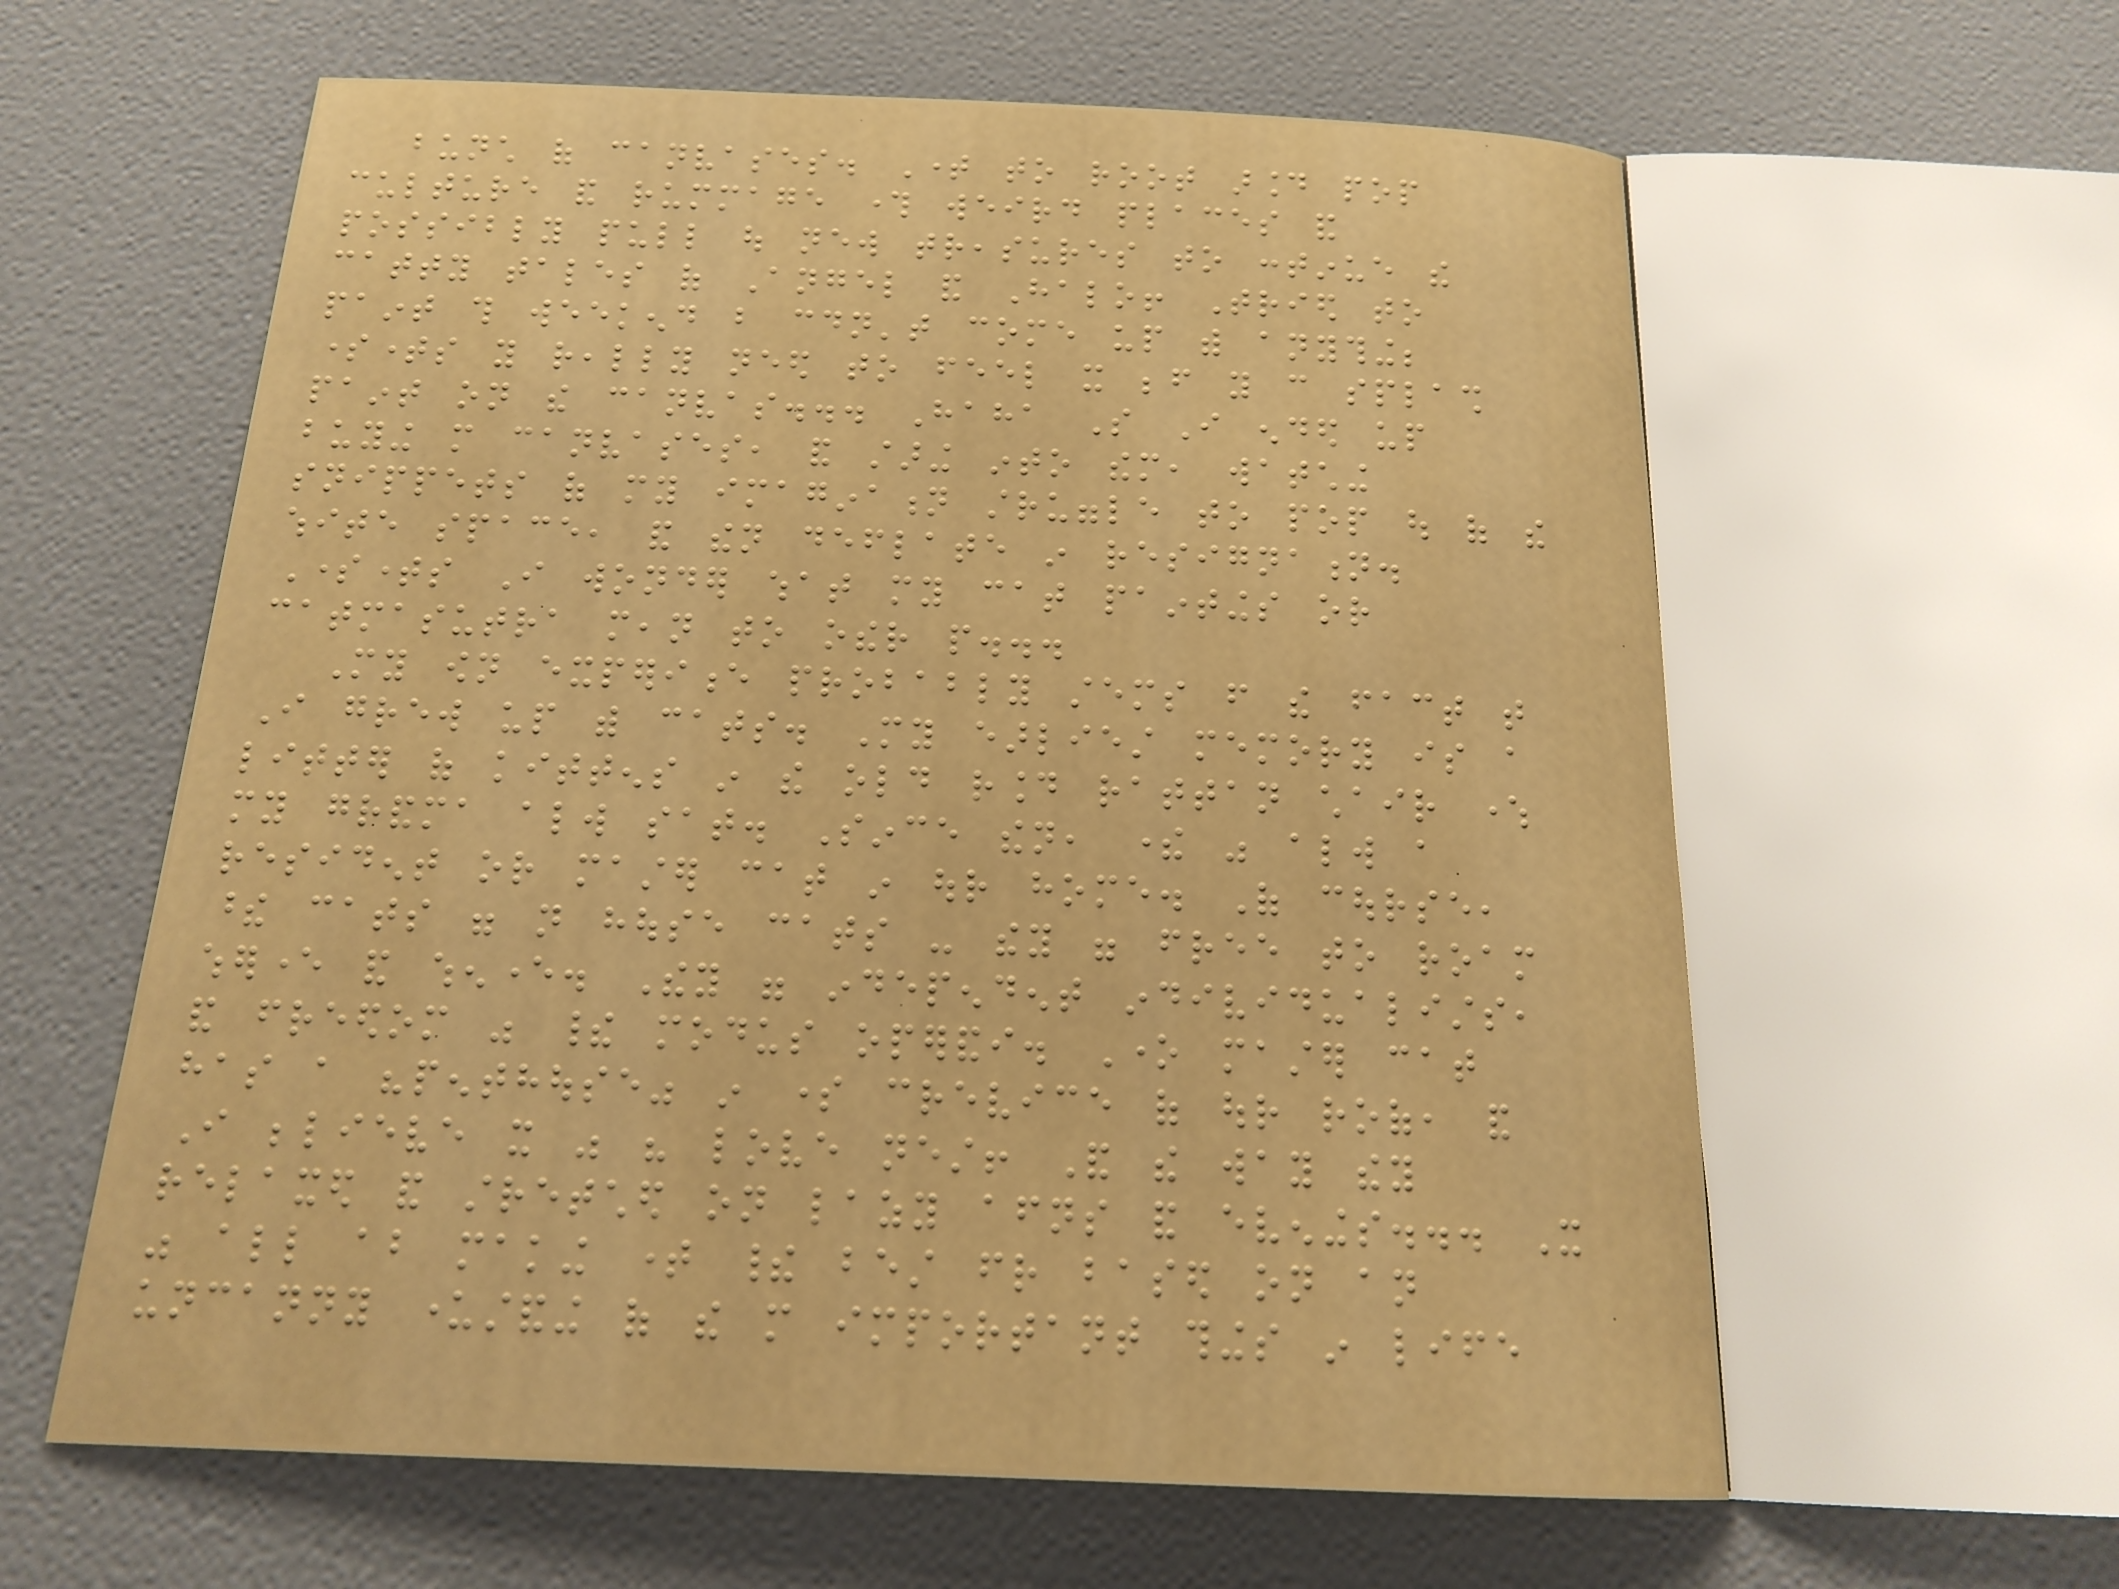bunch of canvases. Time to root around pop
culture and rummage through weird places and
possibly pull out new treasures to continue the
catty tales of Angel and Halo! Tried to
paint this weekend but couldn't come up with anything;
sometimes you really need to feel it before you can splash
paint on the canvas... Haha So I ended up
buying more canvases, and staring into them, watching
snippets of my imagination struggle to pop out of the
white space, and then deflate in resignation.
Sometimes I wonder what my cat paintings or
catmasutra mean to other people...
My own experience probably stems from the fact that
I grew up with cats. My earliest memory is a
litter of kittens in the old round rattan chair where
my grandma always sat. Since then, there was always a
resident or master cat in our home. Of course,
these cats were not house cats - they were free to roam
wherever and whenever. They were independent individualists,
and freedom was their modus operandi. One master cat
has a "penthouse" in some crevice of our roof, and
I believe it was his love nest! And the way they
relaxed and stretched on lazy afternoons and evenings... It
was all about making time their best friend based on an
uncanny understanding of the more important things in life
